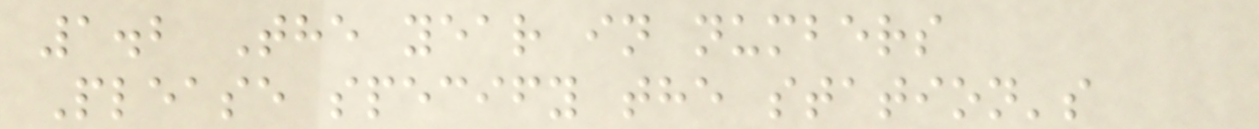1.2 The year in numbers
Please specify the station's
